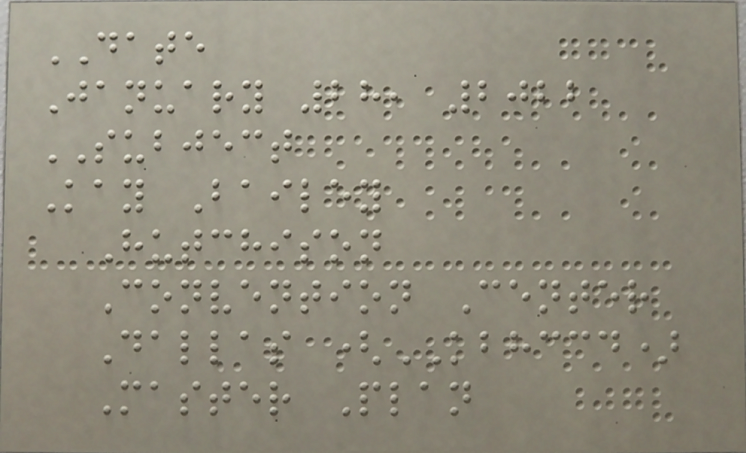DATE
January 28, 2022
SUBJECT
Kay Bailey
Hutchison
Convention Center
Dallas (KBHCCD)
Master Plan
